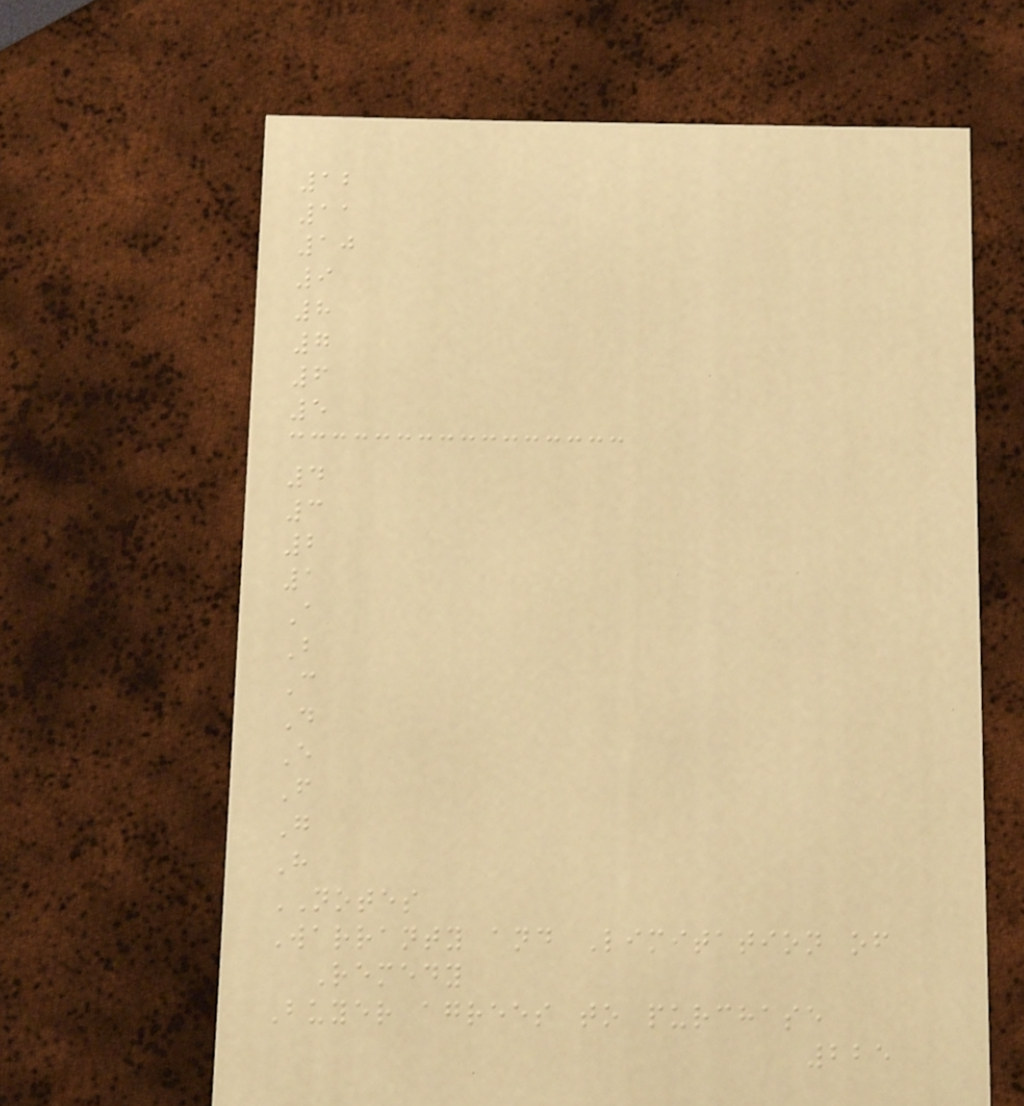12
11
10
9
8
7
6
5
4
3
2
1
A
B
C
D
E
F
G
H
NOTES
Warranty and Limitation of
Remedy
Buyer agrees to purchase
225
